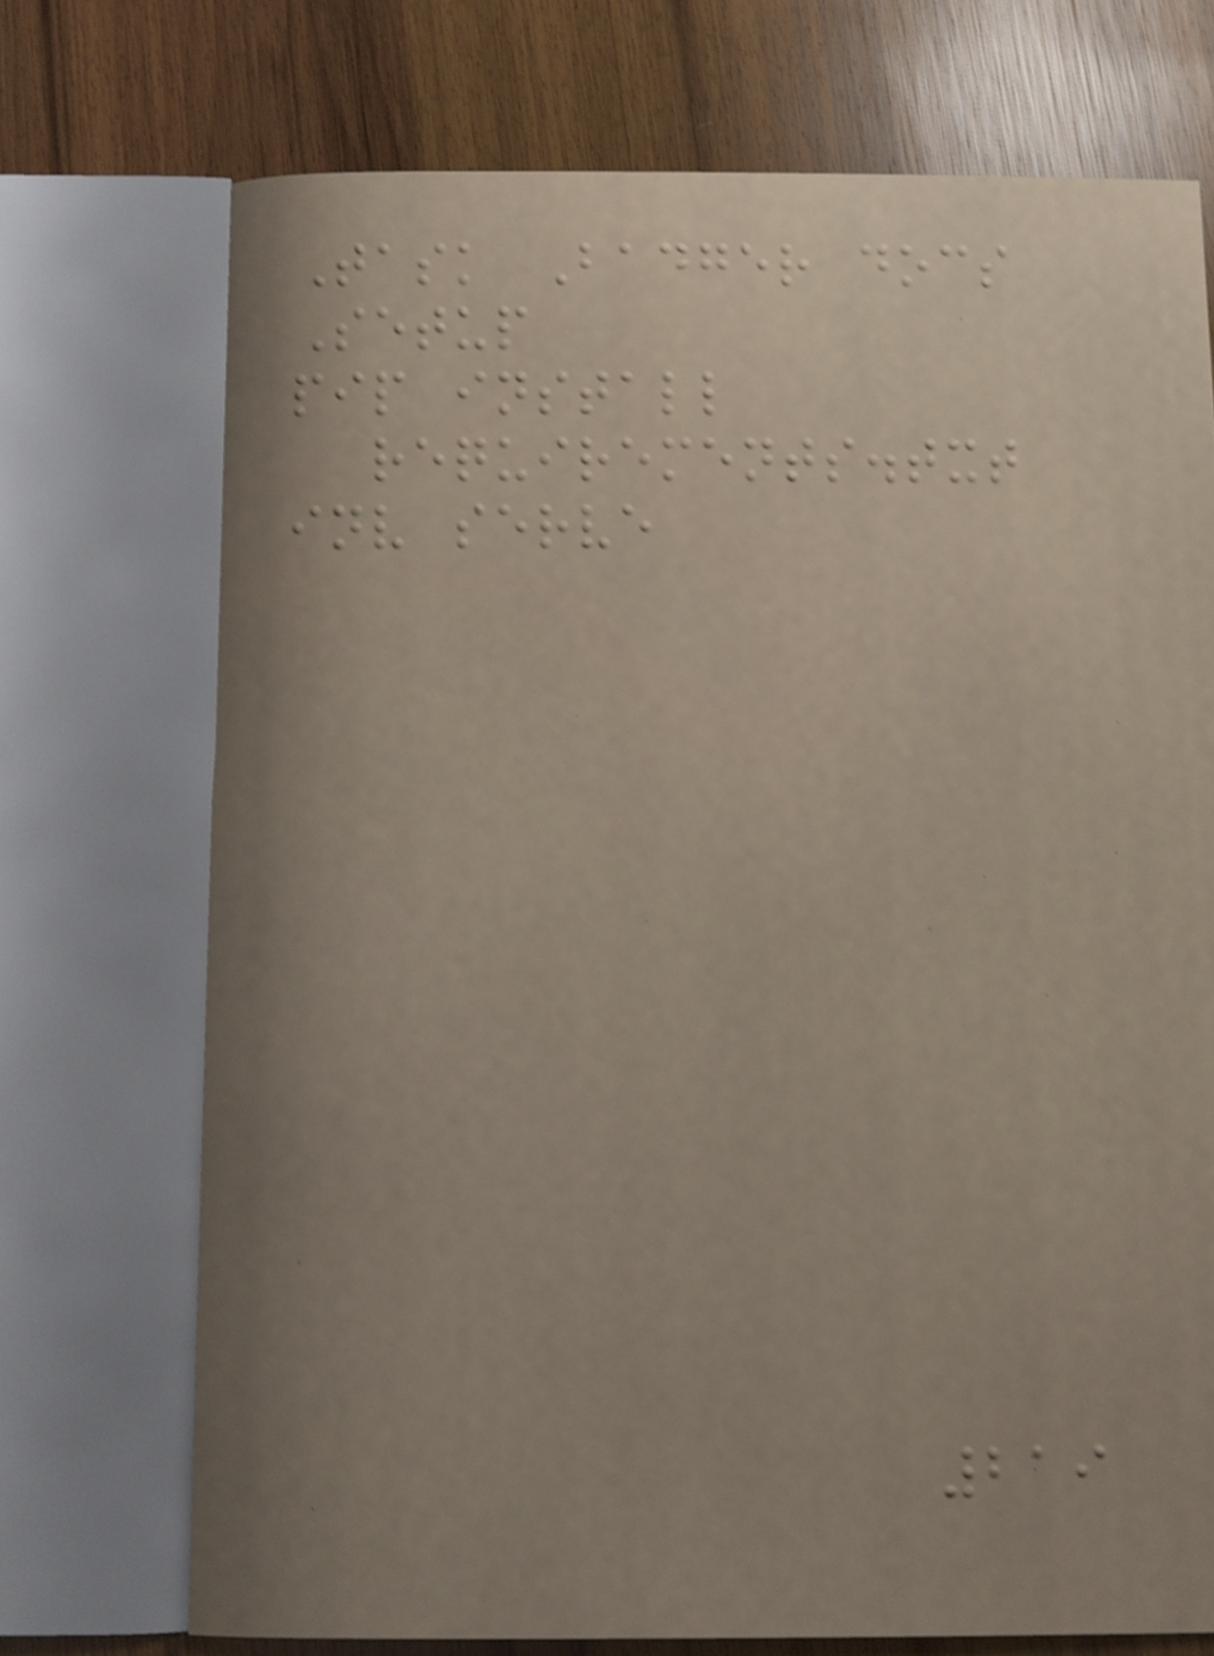Task Badger docs
Setup
pip install
requirements.txt
inv serve
219
